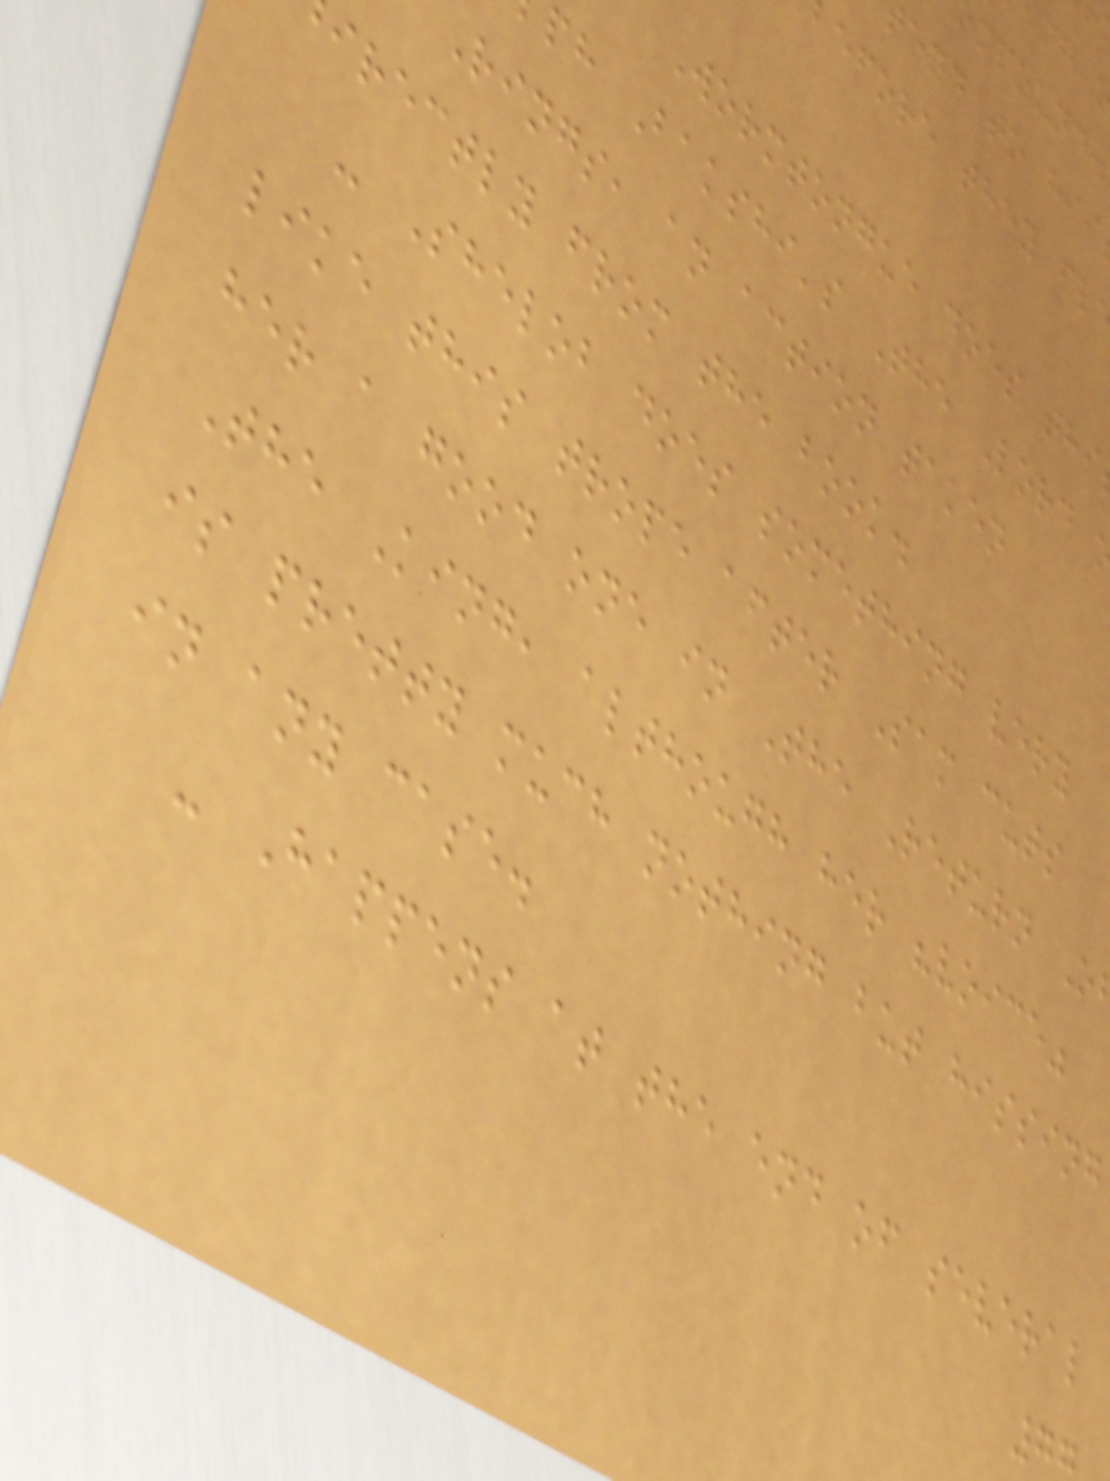end to his
efore they fl
Wormtongue does thi
ph Bakshi's The Lord
Rings, an action taken
irectly from the book.
- Shelob does something very
like this trope after Sam cuts
her a good one in The Return O
The King, although her "voice"
is pretty much nothing but hissing
in any case.
- Happens at the end of several
